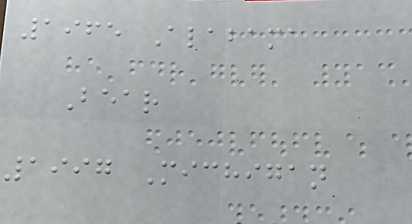1965 Alabama
Bear
1997 Michigan
